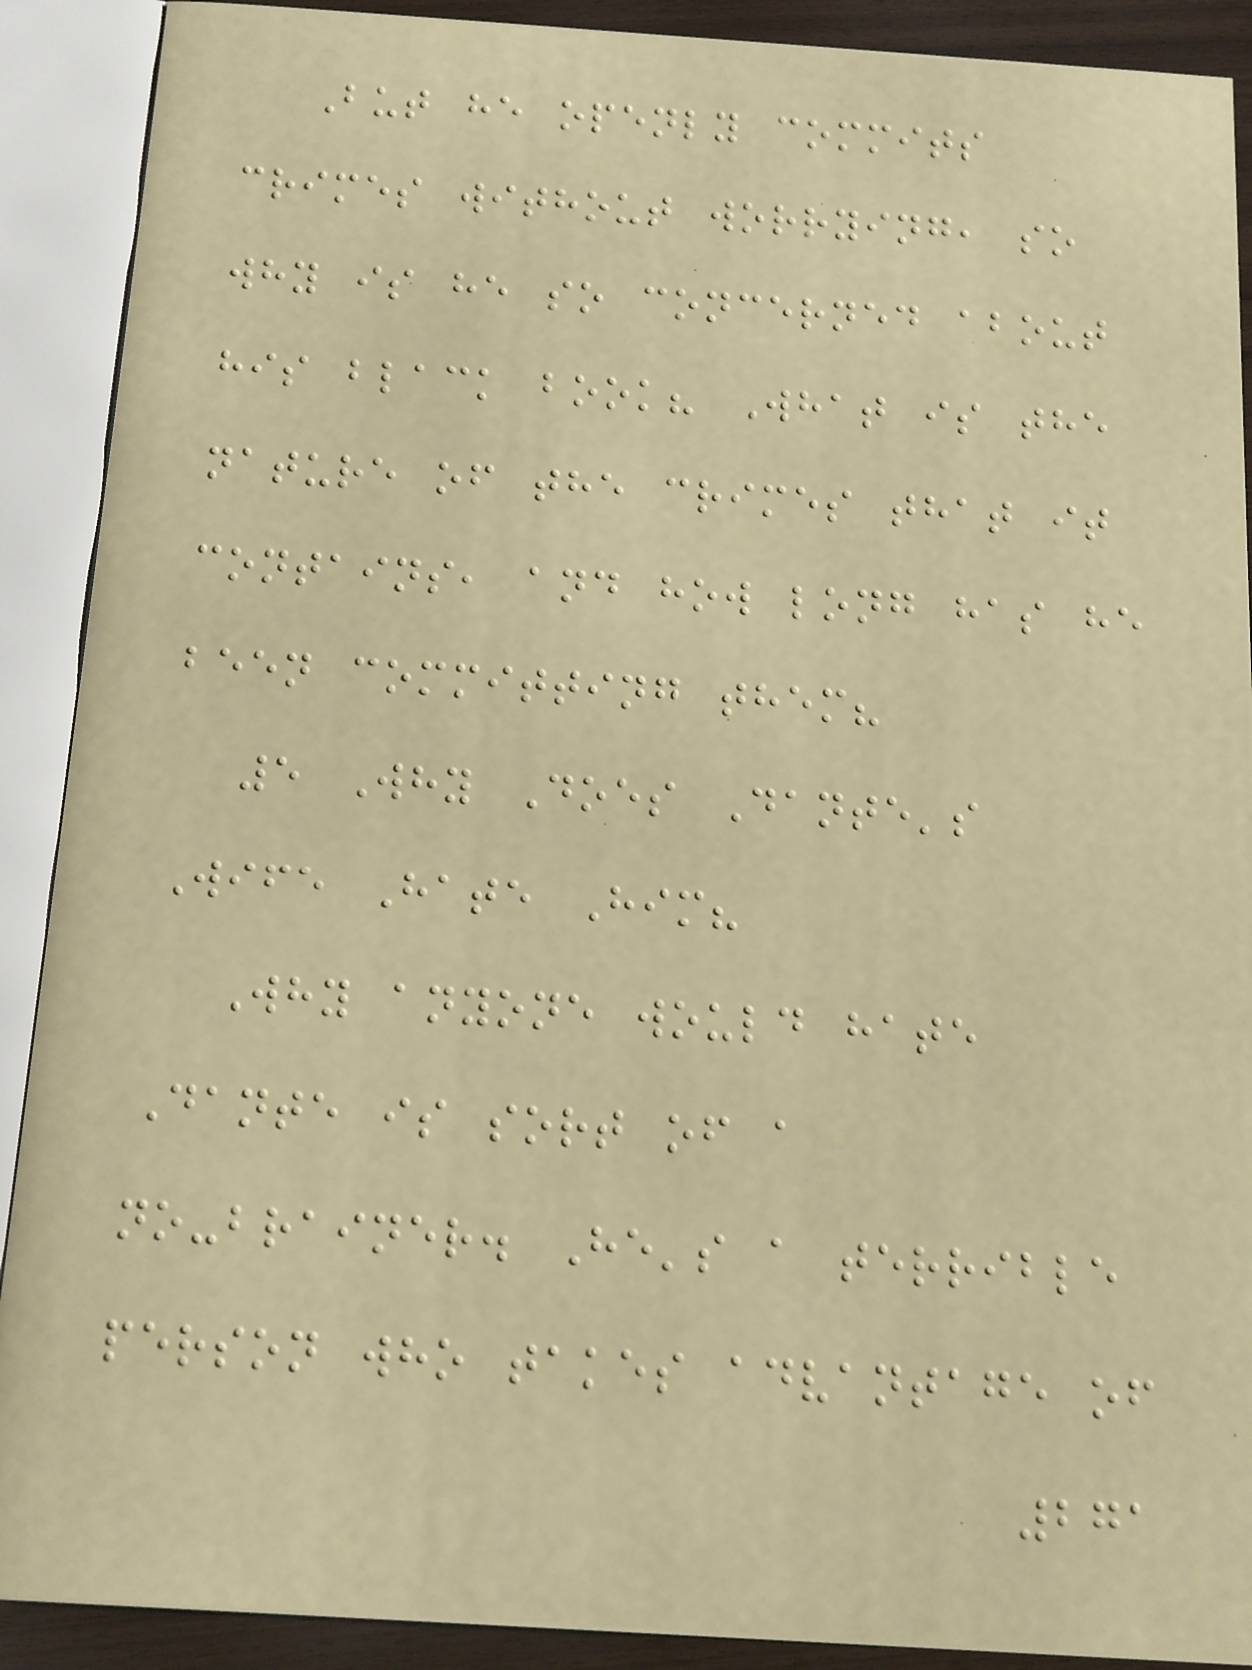But he openly commits
crimes without worrying, so
why is he so concerned about
his black book? What is the
nature of the crimes that it
contains, and how long has he
been committing them?
5 Why Does Dante's
Wife Hate Him?
Why anyone would hate
Dante is sort of a
no-brainer. He's a terrible
person who takes advantage of
271
